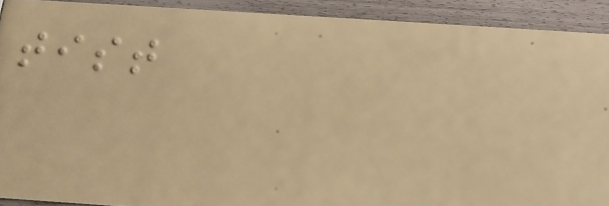tist
